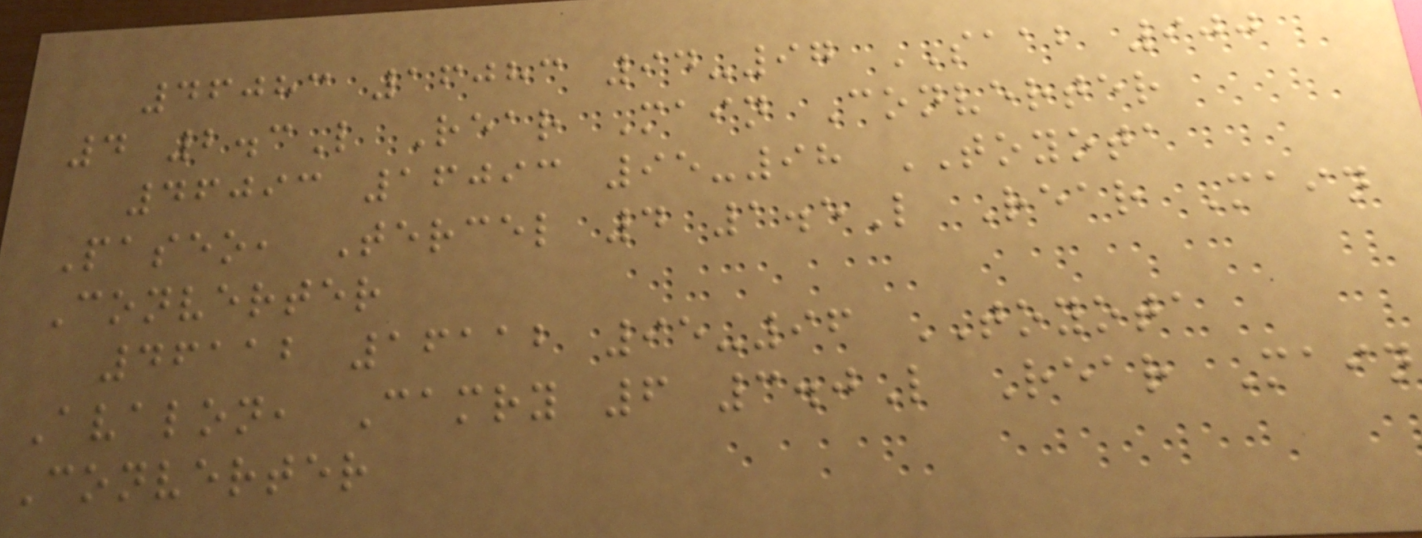46083 16083 94-97 SAAB 900
4 2.3L Rear Main Converter
46093 16093 95-98 TOYOTA
Paseo, Tercel 4 1.5L Rear Main
Converter
46112 16112 95-96 TOYOTA
Avalon, Camry 6 3.0L Rear Main
Converter
